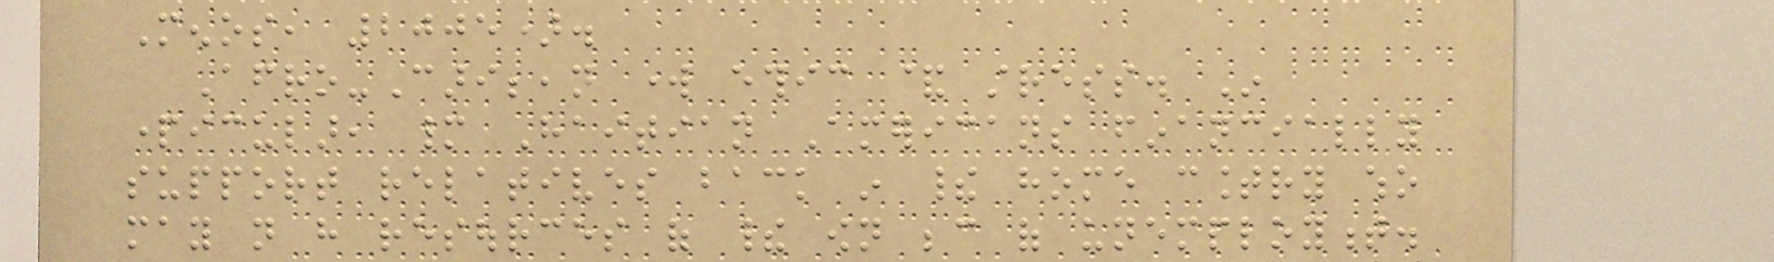Menos, 2005).
Afro-Caribbean work ethic & stress. In
particular, many Haitian Americans financially
support relatives back in their home country who
may not have resources of their own because of unemployment.
